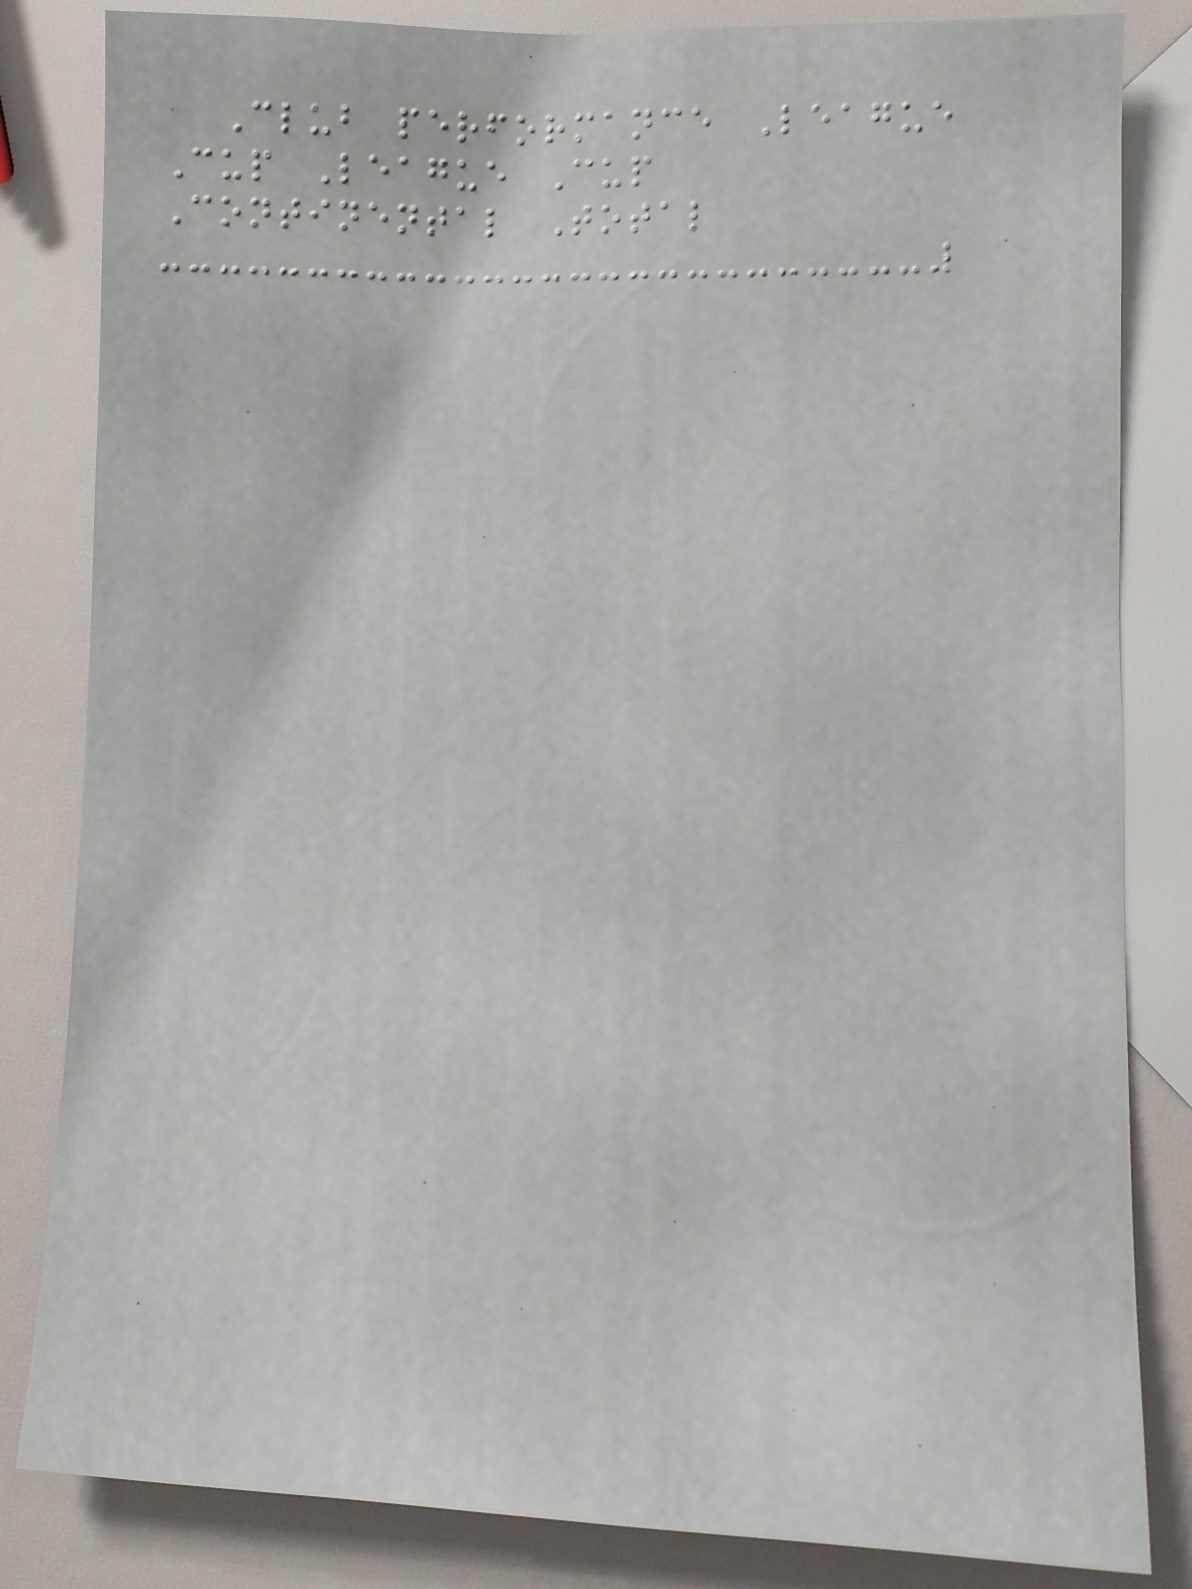Club performance League
Cup League Cup
Continental Total
